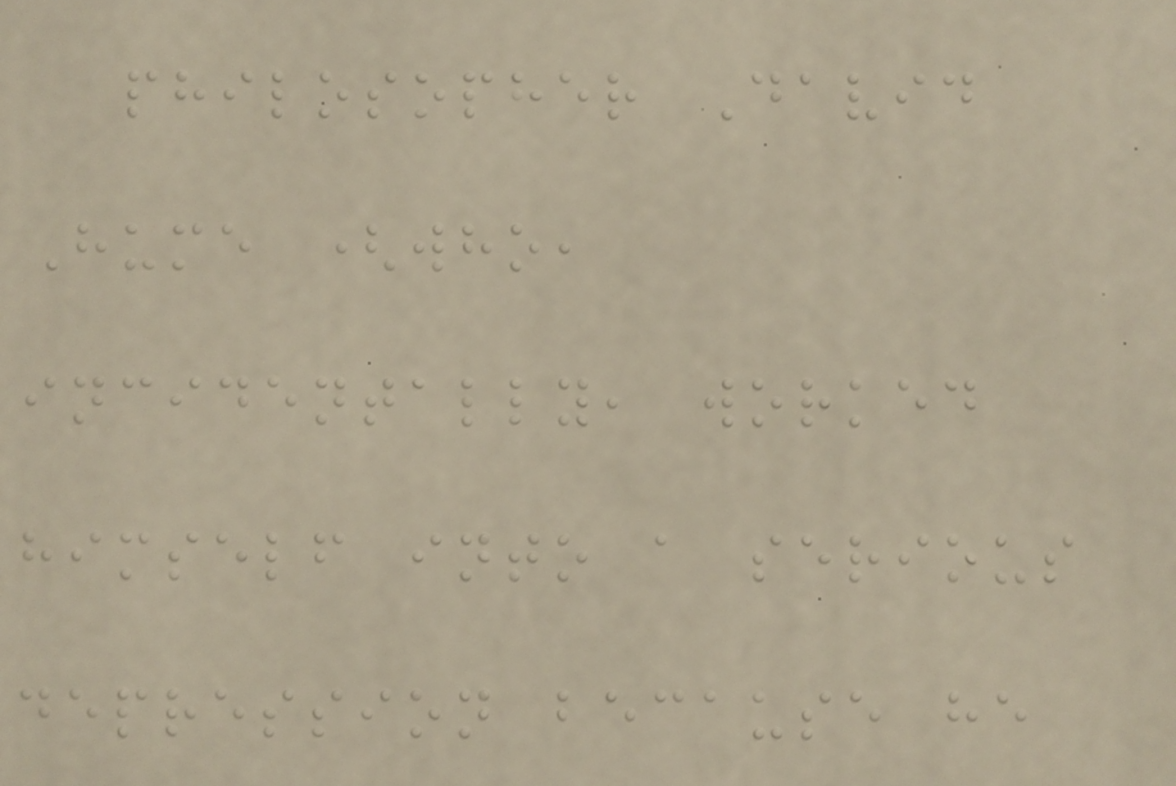philosopher David
Hume (who,
incidentally, worked
himself into a serious
depression because he
